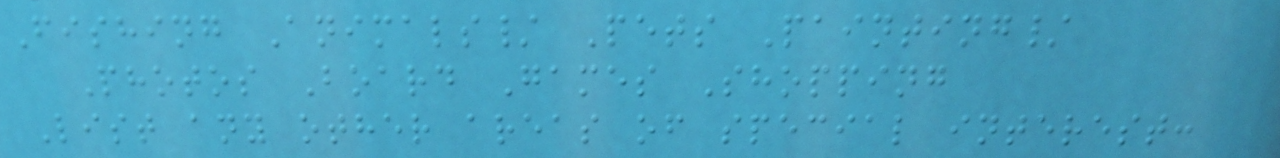Fishing Animals/ Pets Painting/
Photos Board Games Shopping
List any other areas of special interest:
